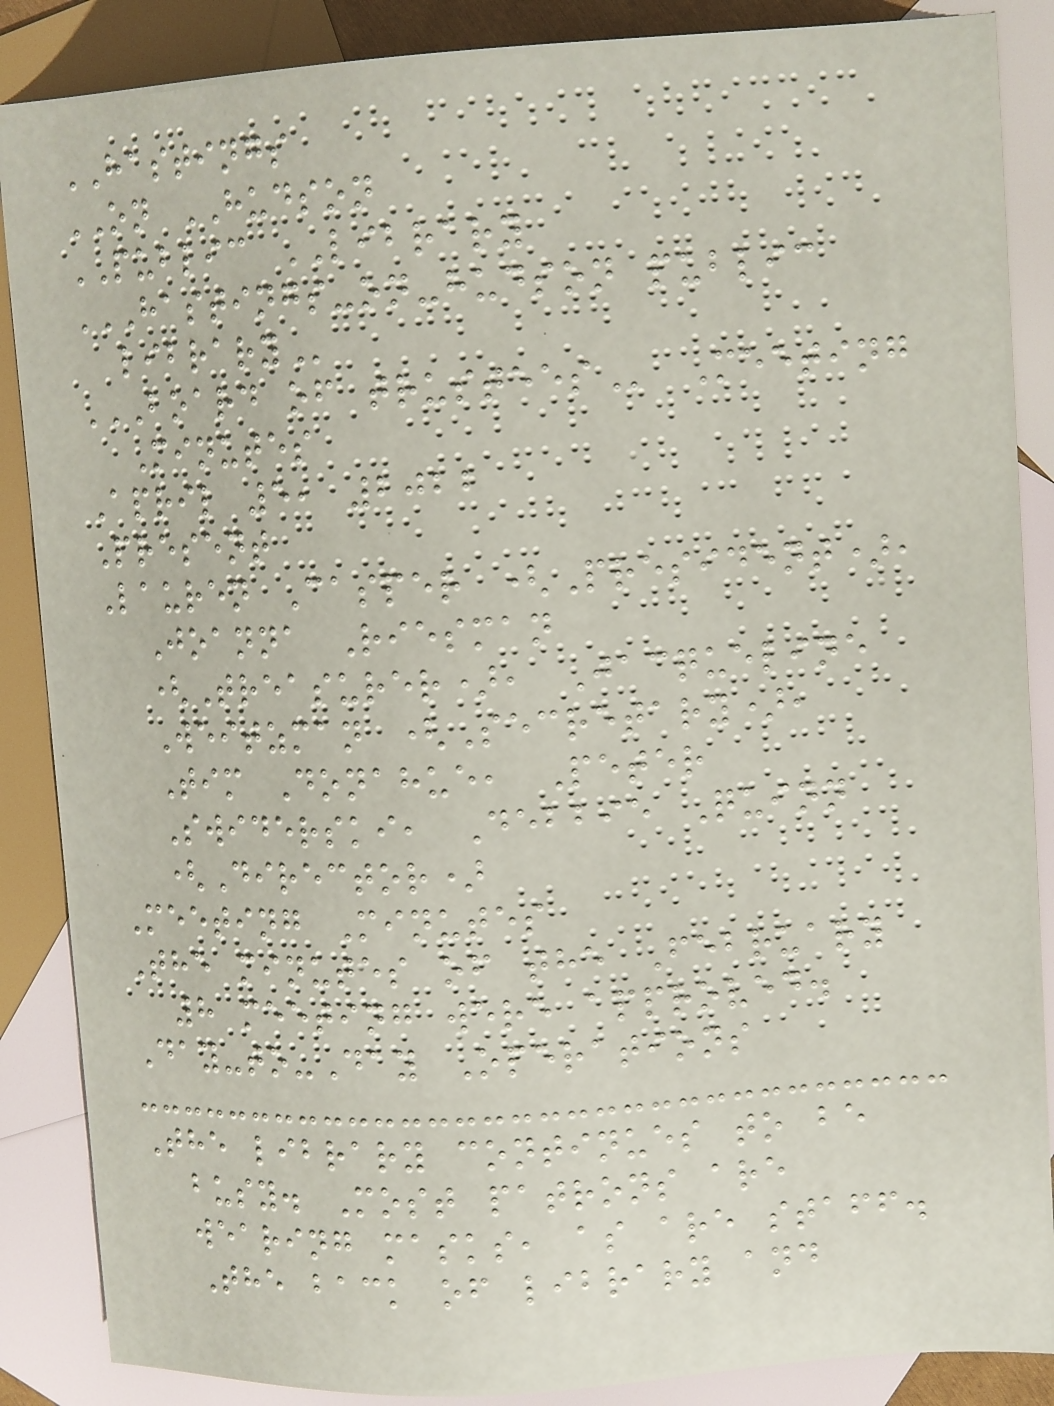HASTINGS
ON HUDSON
PUBLIC LIBRARY
HASTINGS-ON-HUDSON PUBLIC
LIBRARY
BOARD OF TRUSTEES Meeting
Minutes
April 5, 2022
Present
Lauren Casper (President),
Joanna Riesman
(Treasurer), Jacqueline
Weitzman (Secretary),
Tim Donahue, Peter
Swiderski, Debbie Quinn
(Director)
Meeting Minutes
The minutes of the February
8 meeting were approved.
Day-to-Day Operations
The library continues to be
busy. Most patrons are
wearing masks, as are staff.
The back of library and
